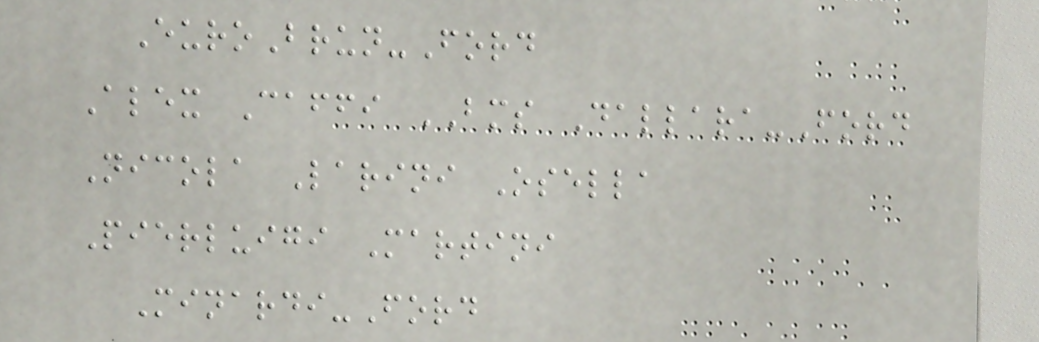EuroBrun-Ford
Alex Caffi BMS Dallara-Ford
Nicola Larini Osella
Pierluigi Martini
Minardi-Ford
